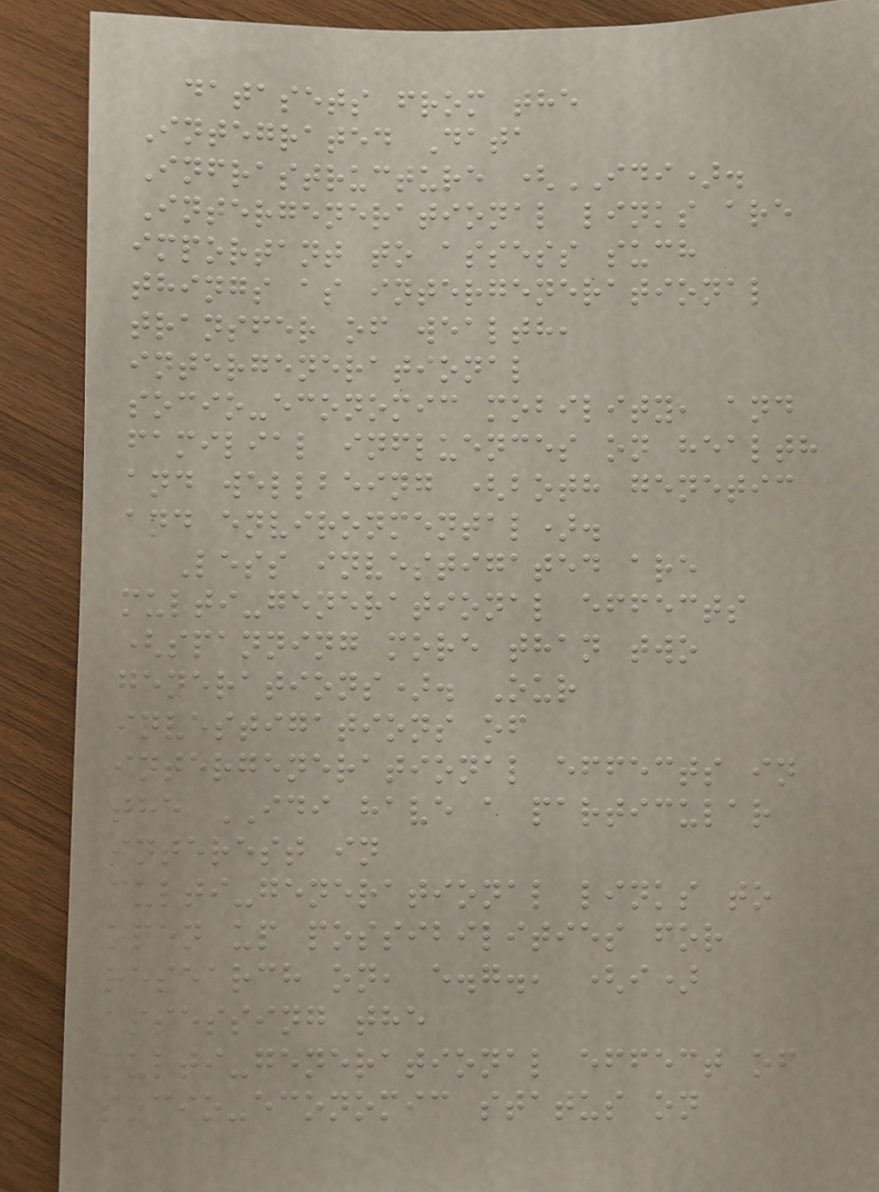datasets from the
Integrated Data
Infrastructure (IDI).
Intergenerational links are
important to assess such
things as intergenerational
transfer of wealth,
intergenerational
socio-economic mobility, and
familial influences on health
and wellbeing (both genetic
and environmental).
Less investigated are
multi-generational effects
(spanning more than two
generations). Our
investigations of
intergenerational effects in
the IDI have a particular
interest in
multi-generational links to
open up possibilities for
research on, e.g., (i)
assessing the
multi-generational effect of
socio-economic status on
